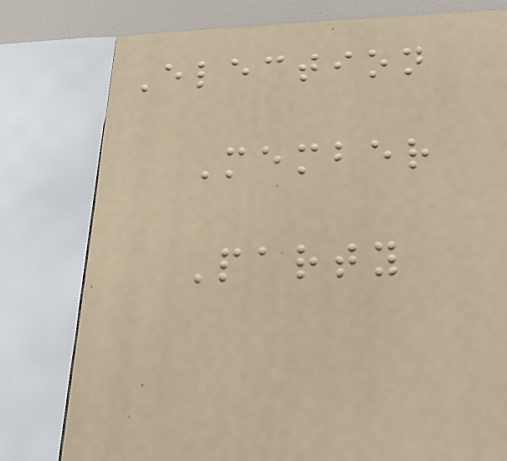Election
Member
Party
